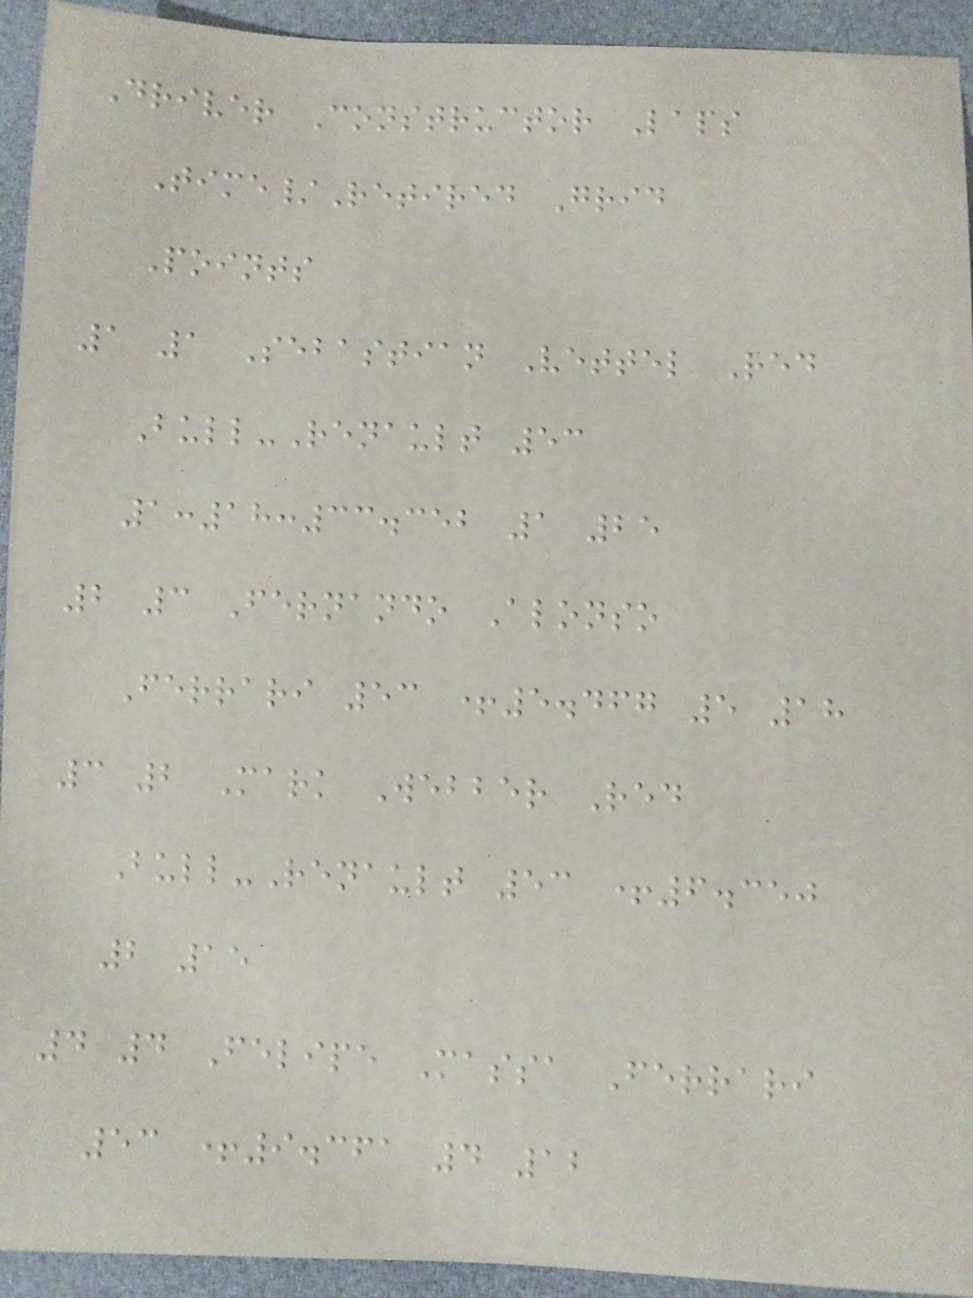Driver Constructor Laps
Time/Retired Grid
Points
1 1 Sebastian Vettel Red
Bull-Renault 53
1:18:33.352 1 25
2 3 Fernando Alonso
Ferrari 53 +5.467 5 18
3 2 Mark Webber Red
Bull-Renault 53 +6.350
2 15
4 4 Felipe Massa Ferrari
53 +9.361 4 12
